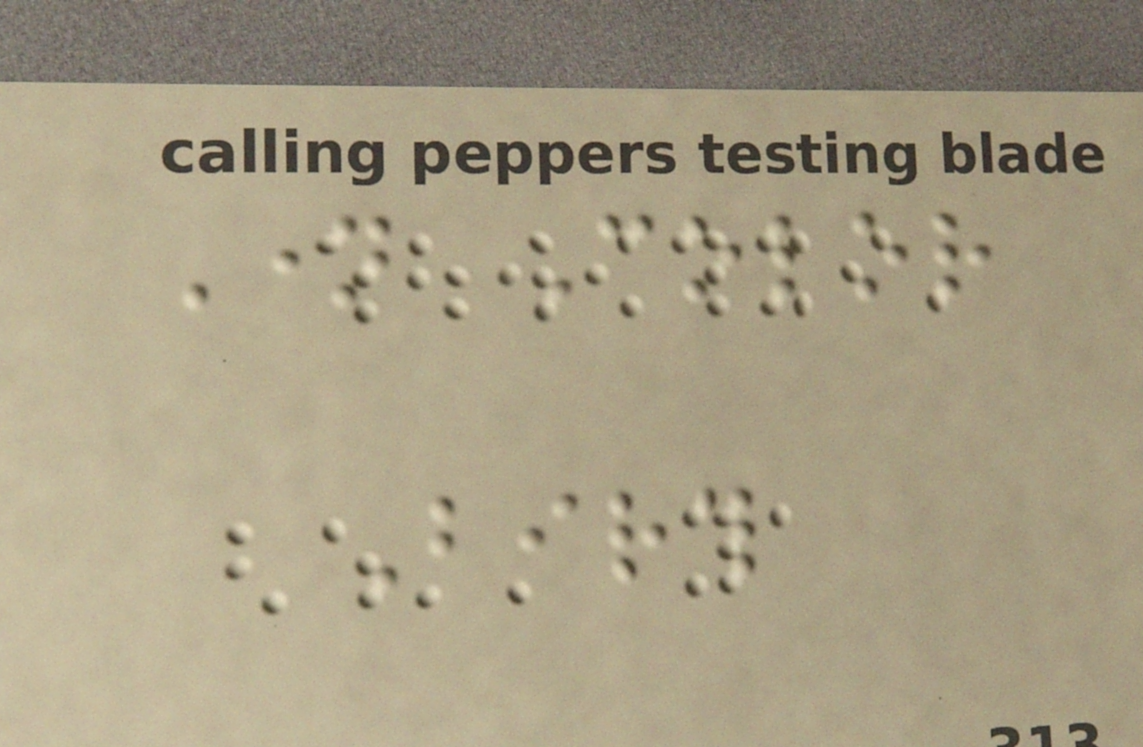Name Color
Birth
